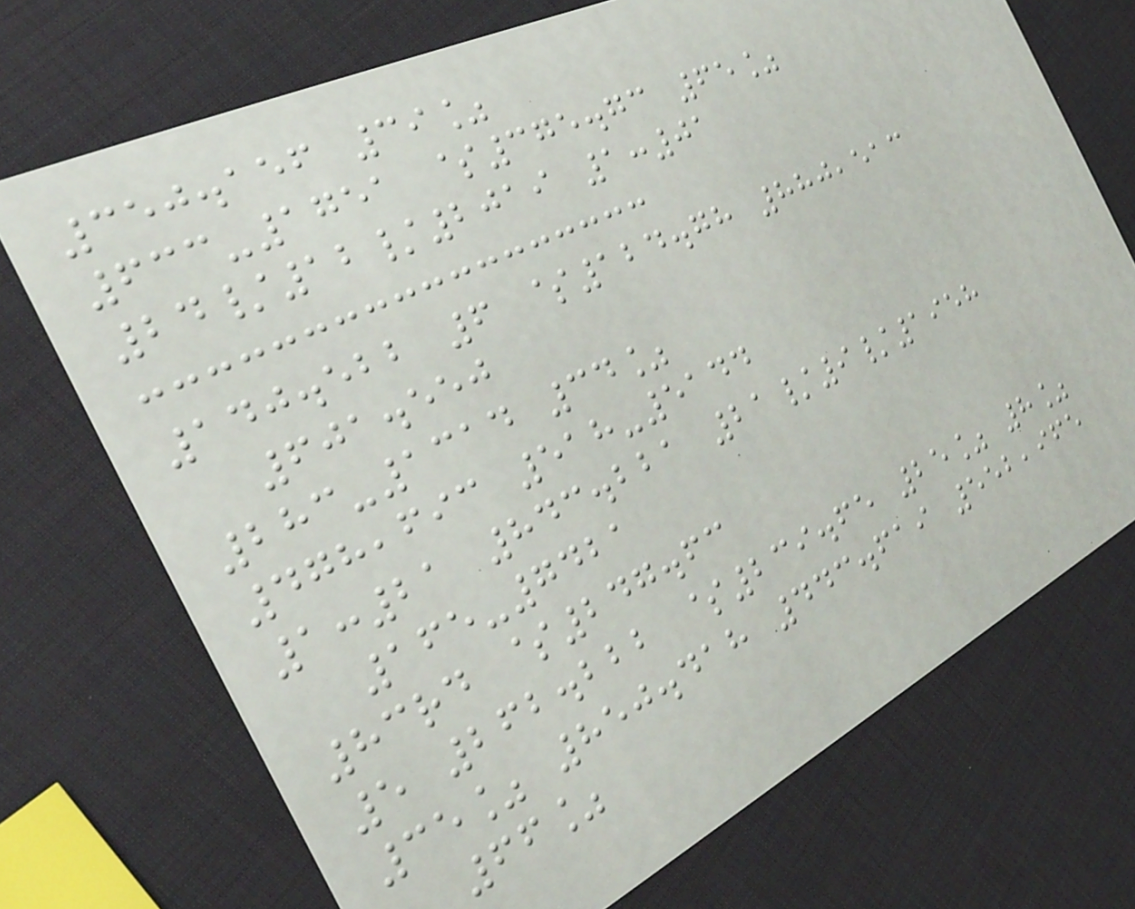350.156 39%
633-1751 $375.73 65%
24/12/2019 1:01
140.522 6 $124.78 880,513
601.550
283-1314 34%
478,693 518-5144
1:21 843.221 21/9/1958
165-7421
83rd $247.63
5 262.222 $239.65 25% 8%
35% 850.418 443.619 552,965
66%
